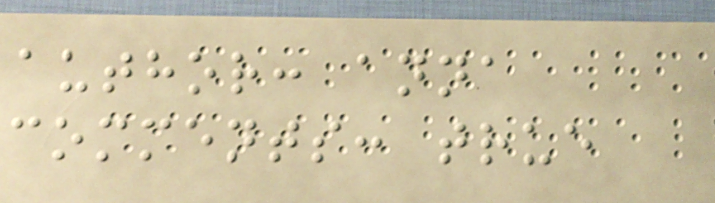author: anna
comments: true
